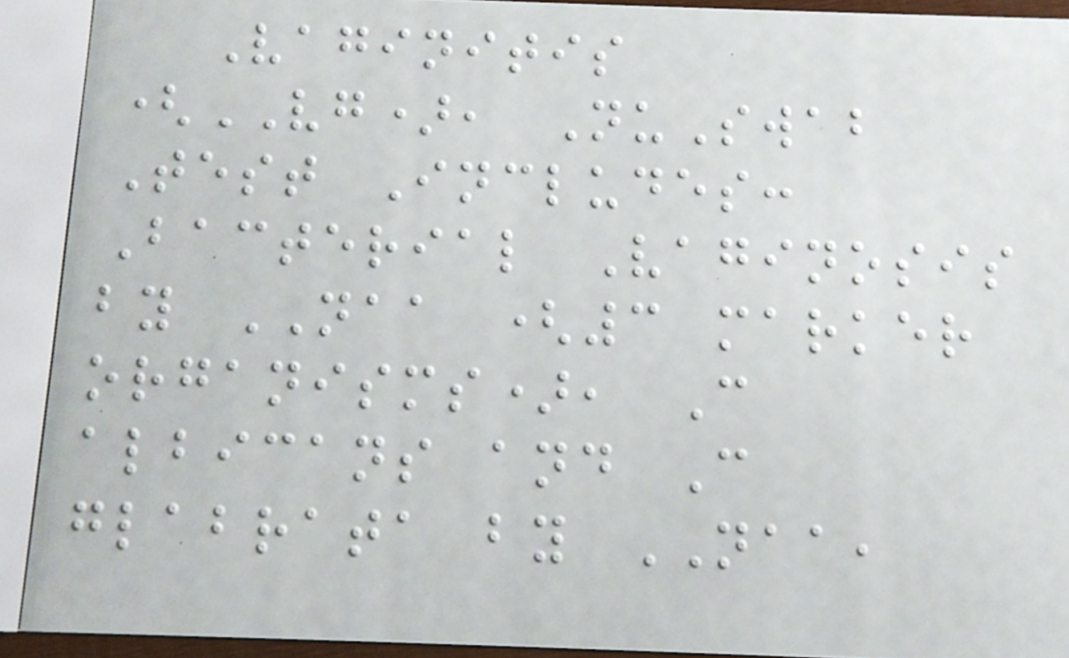Vaginitis
(VG), NuSwab
Test Includes:
Bacterial Vaginosis
by NAA (3 marker
organisms), C
albicans and C
glabrata by NAA,
